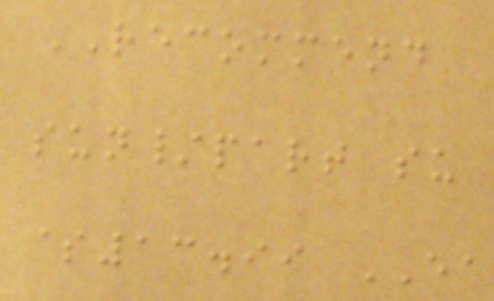RECOMMEND
sun/part su
$13.99 EA
